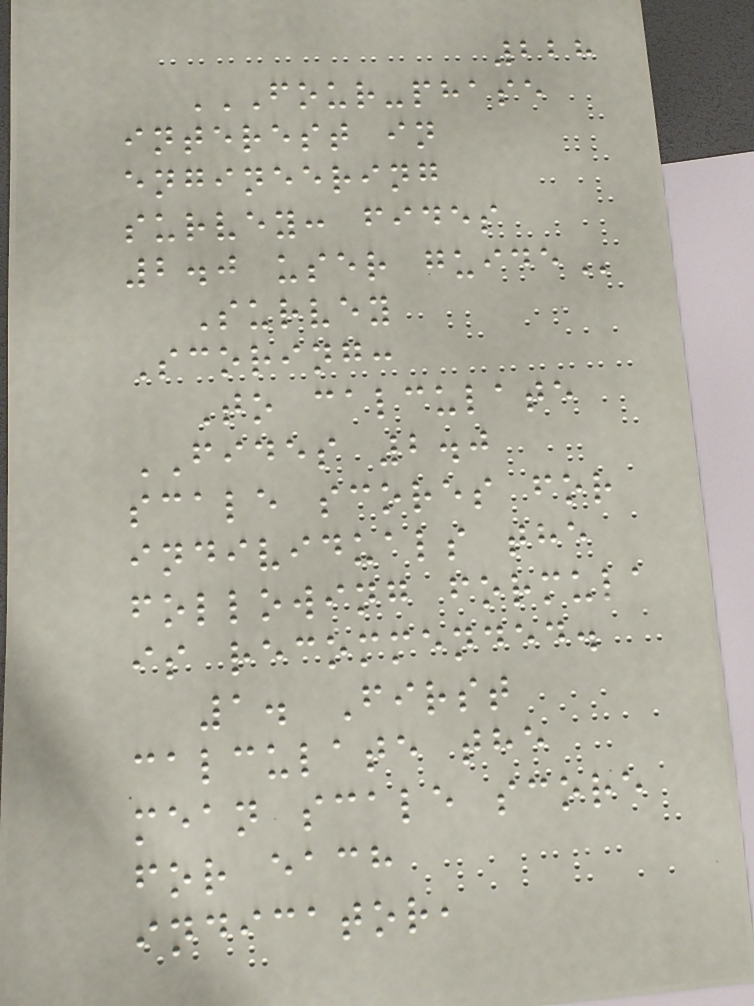228
FOUR-PHASE
INTEREST IN
ENGINEERING
SURVEY: FIDES
2.0 USER GUIDE
Survey
Scoring:
To calculate
FIDES 2.0
scale scores for
individuals the
following formula
is recommended.
1. First
calculate the
mean scale score
for each
indicator,
